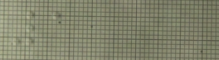1
